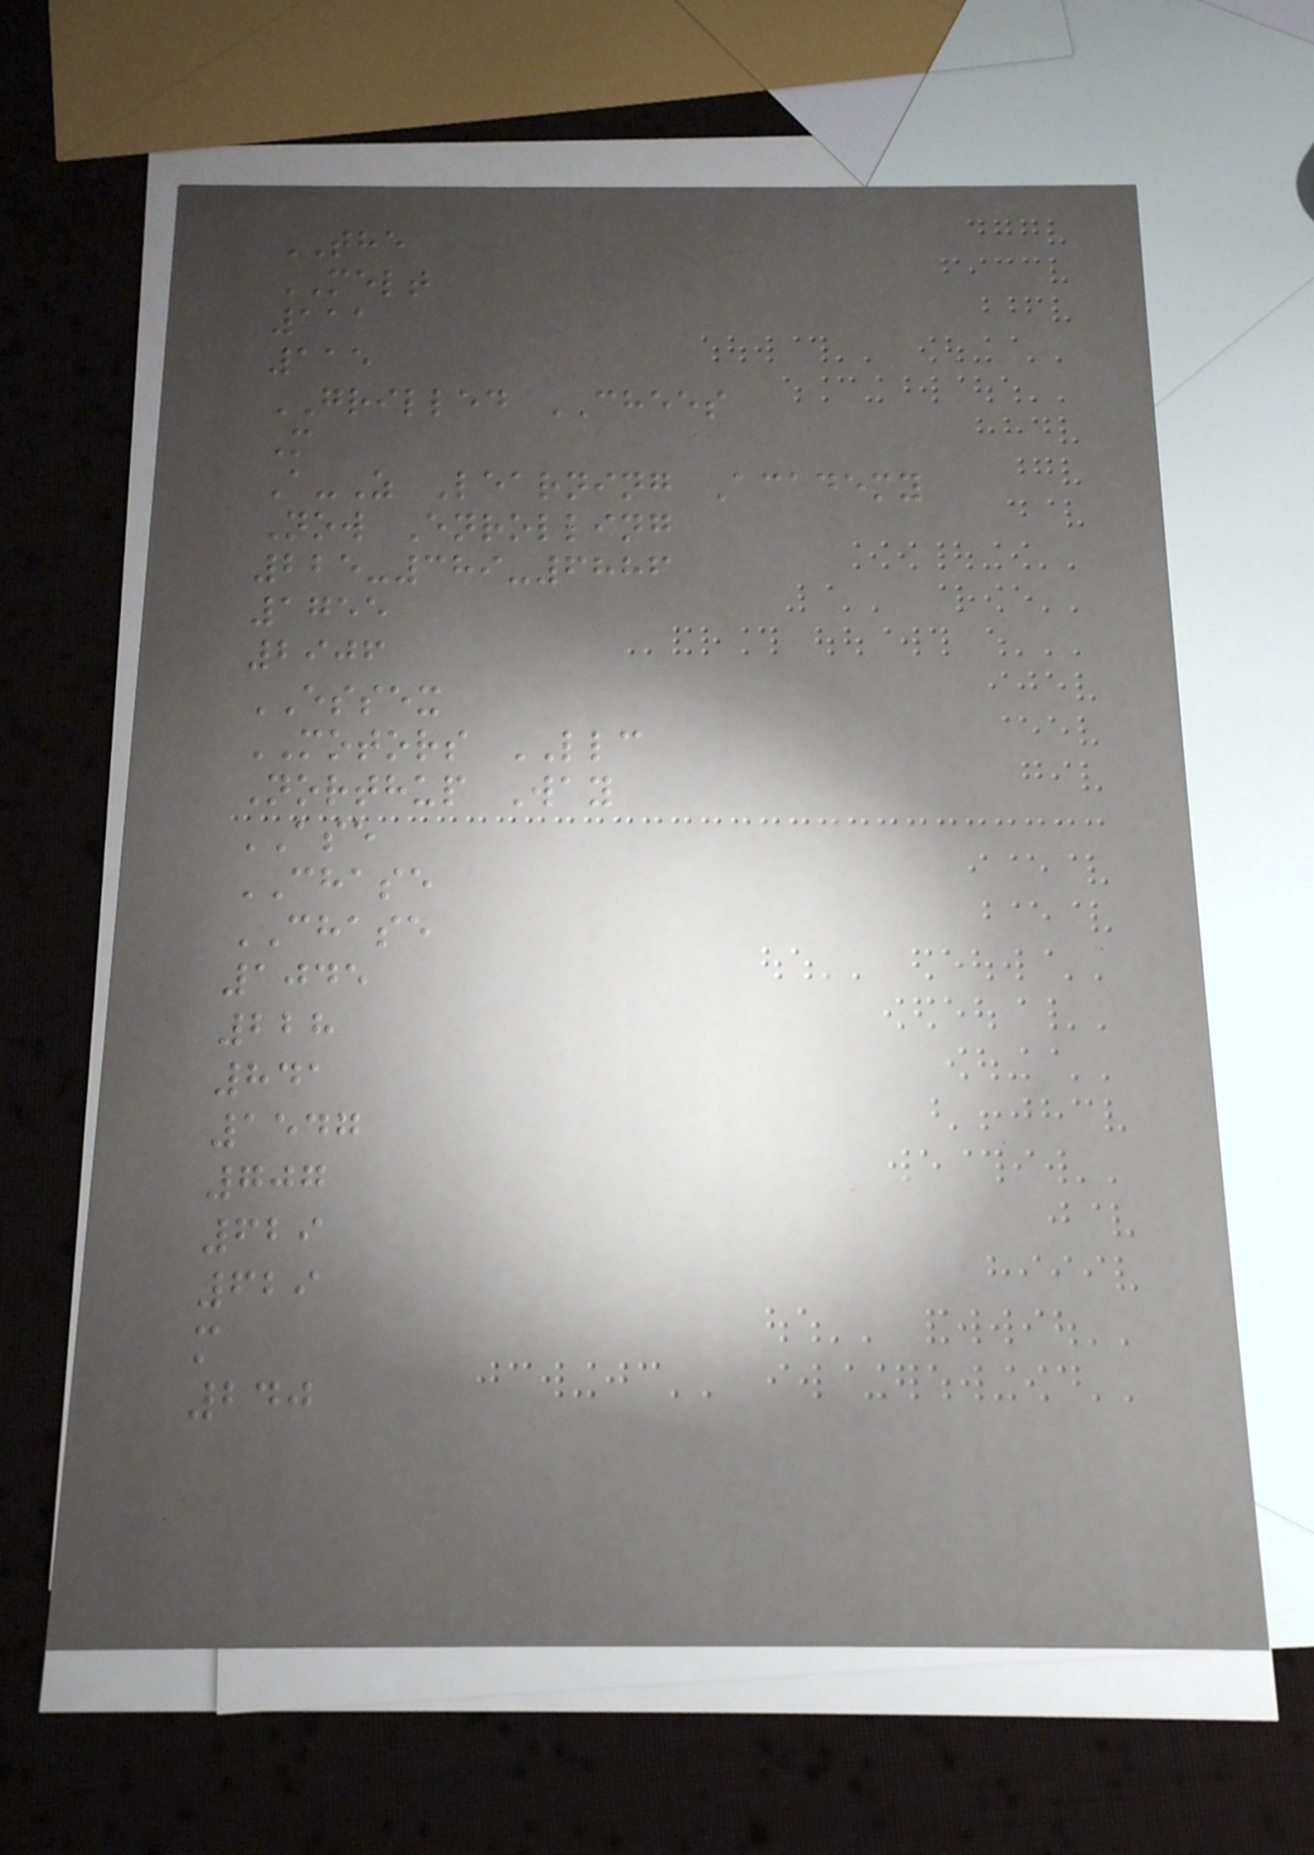THE
MELT
111
115
GRILLED CHEES
M
A-Z Learning Academy
Now Enrolling
225-389-6886
1755
2906
ESSEX
MOTORS LLC
Northup Way
ASE
CHASE
CHASE
1045
228
841
1547
707
629
629
m
240
